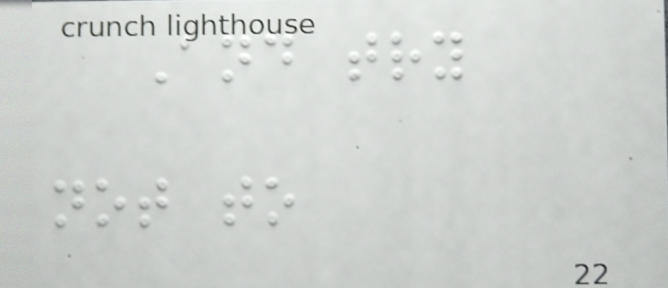And try
not to
